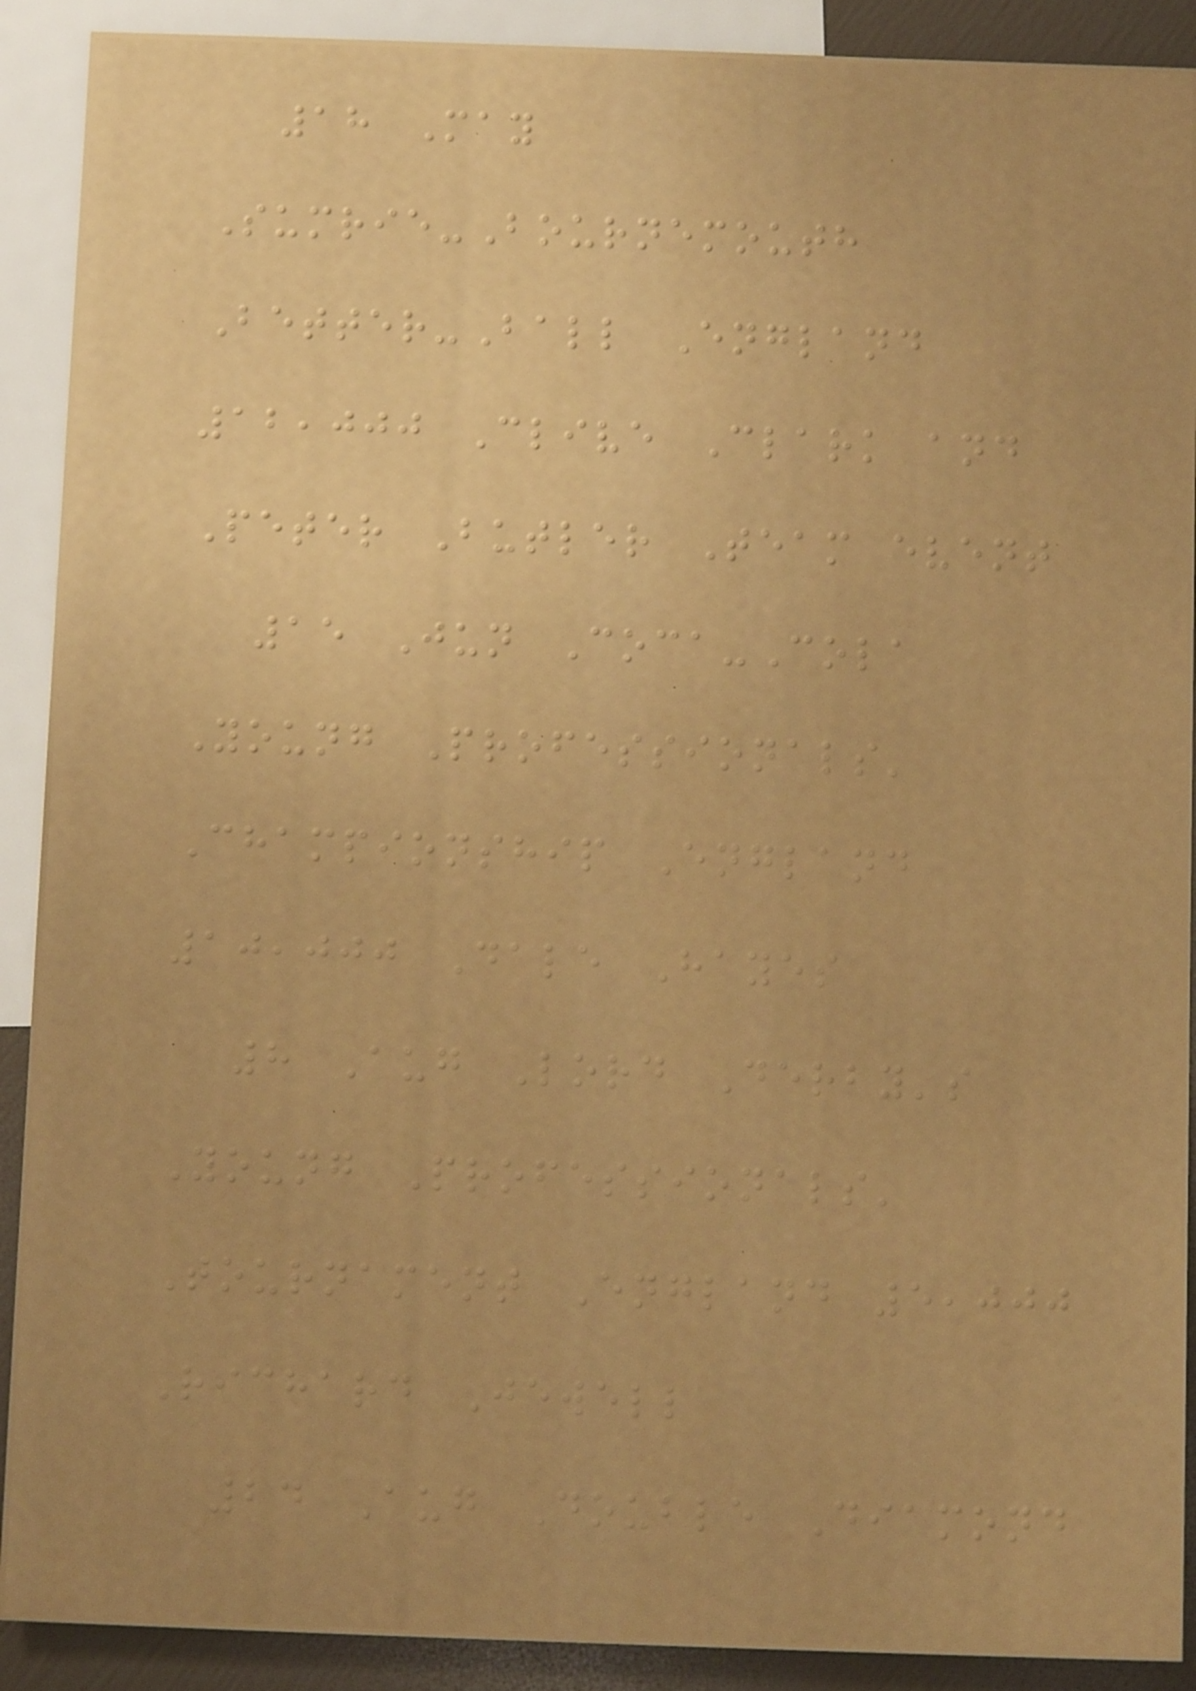18 May
Sumrie-Bournemouth
Better-Ball England
12,000 Clive Clark and
Peter Butler Team event
15 Jun Coca-Cola
Young Professionals'
Championship England
10,000 Dale Hayes
8 Aug Lord Derby's
Young Professionals'
Tournament England 5,000
Richard Jewell
24 Aug Double Diamond
